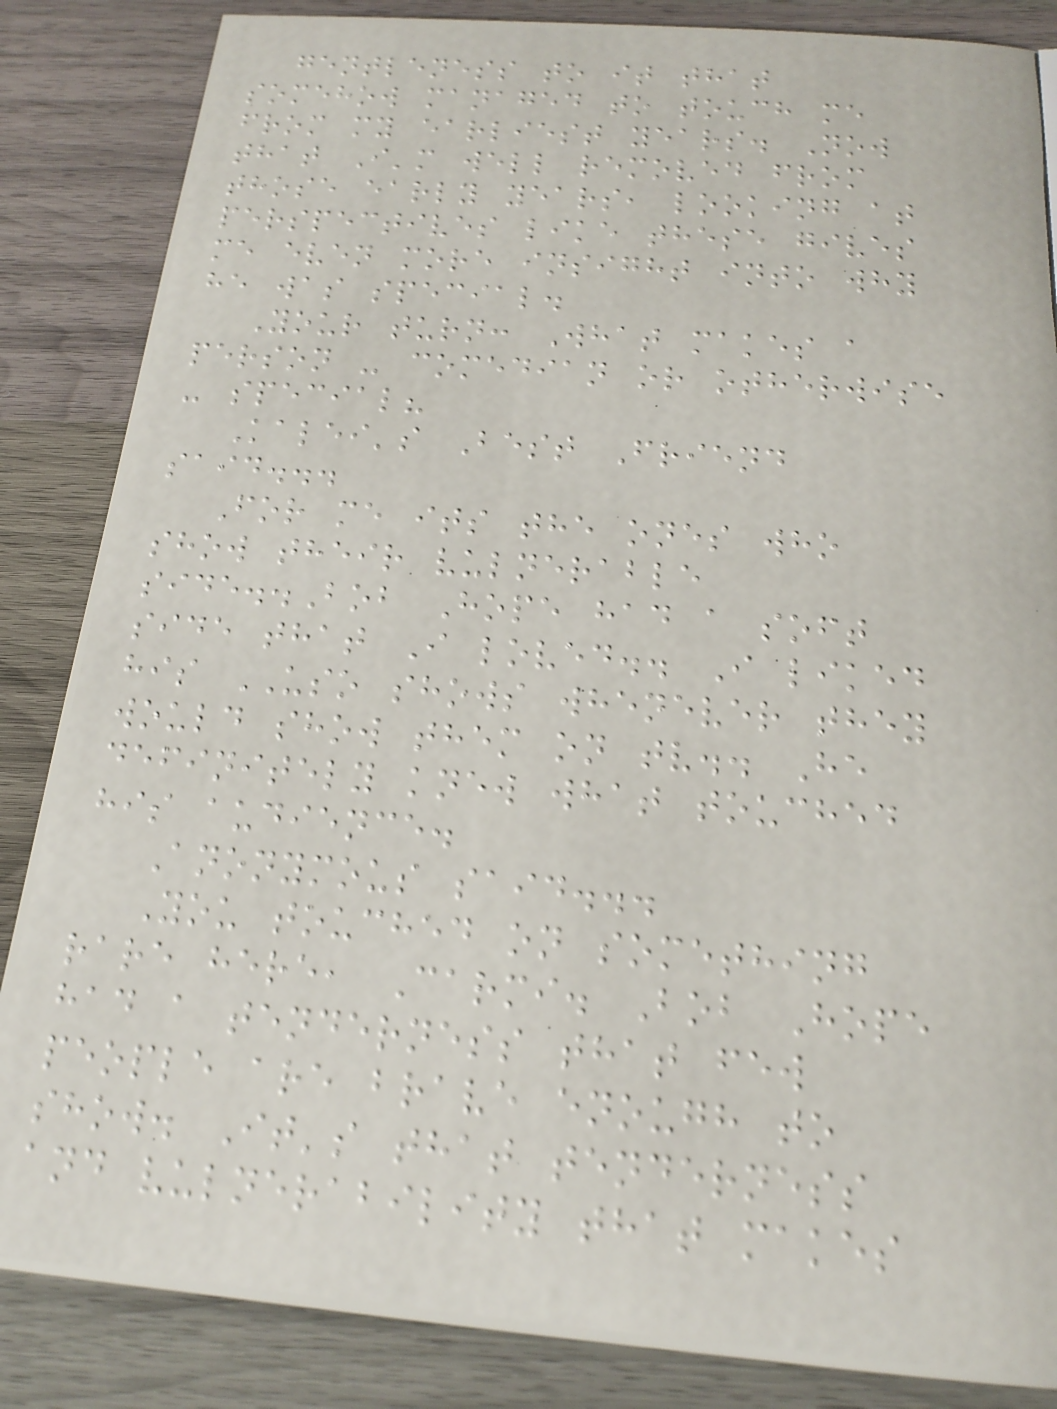gentleness to it that
somehow managed to touch me
from my earliest years. Now
that I'm well removed from
those early years, looking at
perspectives like these gives
me even more insight into why
he was special.
Your turn: What makes a
person - comedian or otherwise
- special?
Kalei's Best Friend
said...
For me its the ones who
show their vulnerable
side..Bob Hope had a soft
side that I loved.. I liked
his USO shows whenever they
would show them on tv.. He
definitely knew what touched
his audience.
Anonymous said...
You touched on something
rare here, Carmi. Bob Hope
had a tenderness that few
people are brave enough to
show. It's that tenderness
and vulnerability that makes
